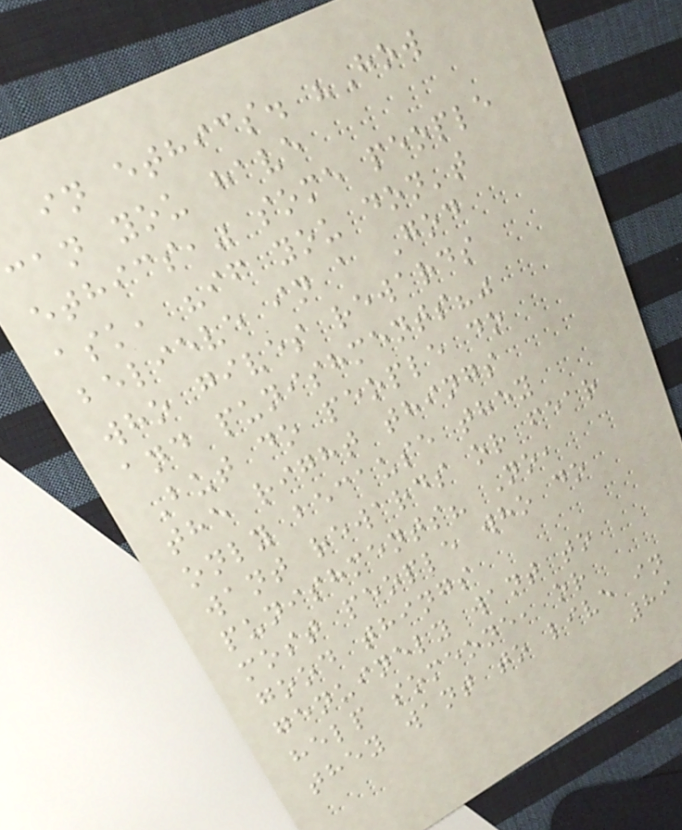in ethics. "How
can you have
ethics," some people
ask, "if you don't
believe in a God
who gives rewards
and punishments?"
But do people do
the right things
only because they
want rewards or fear
punishments? No,
most people who do
good things
genuinely want to
help someone, or
they want to live in
89
